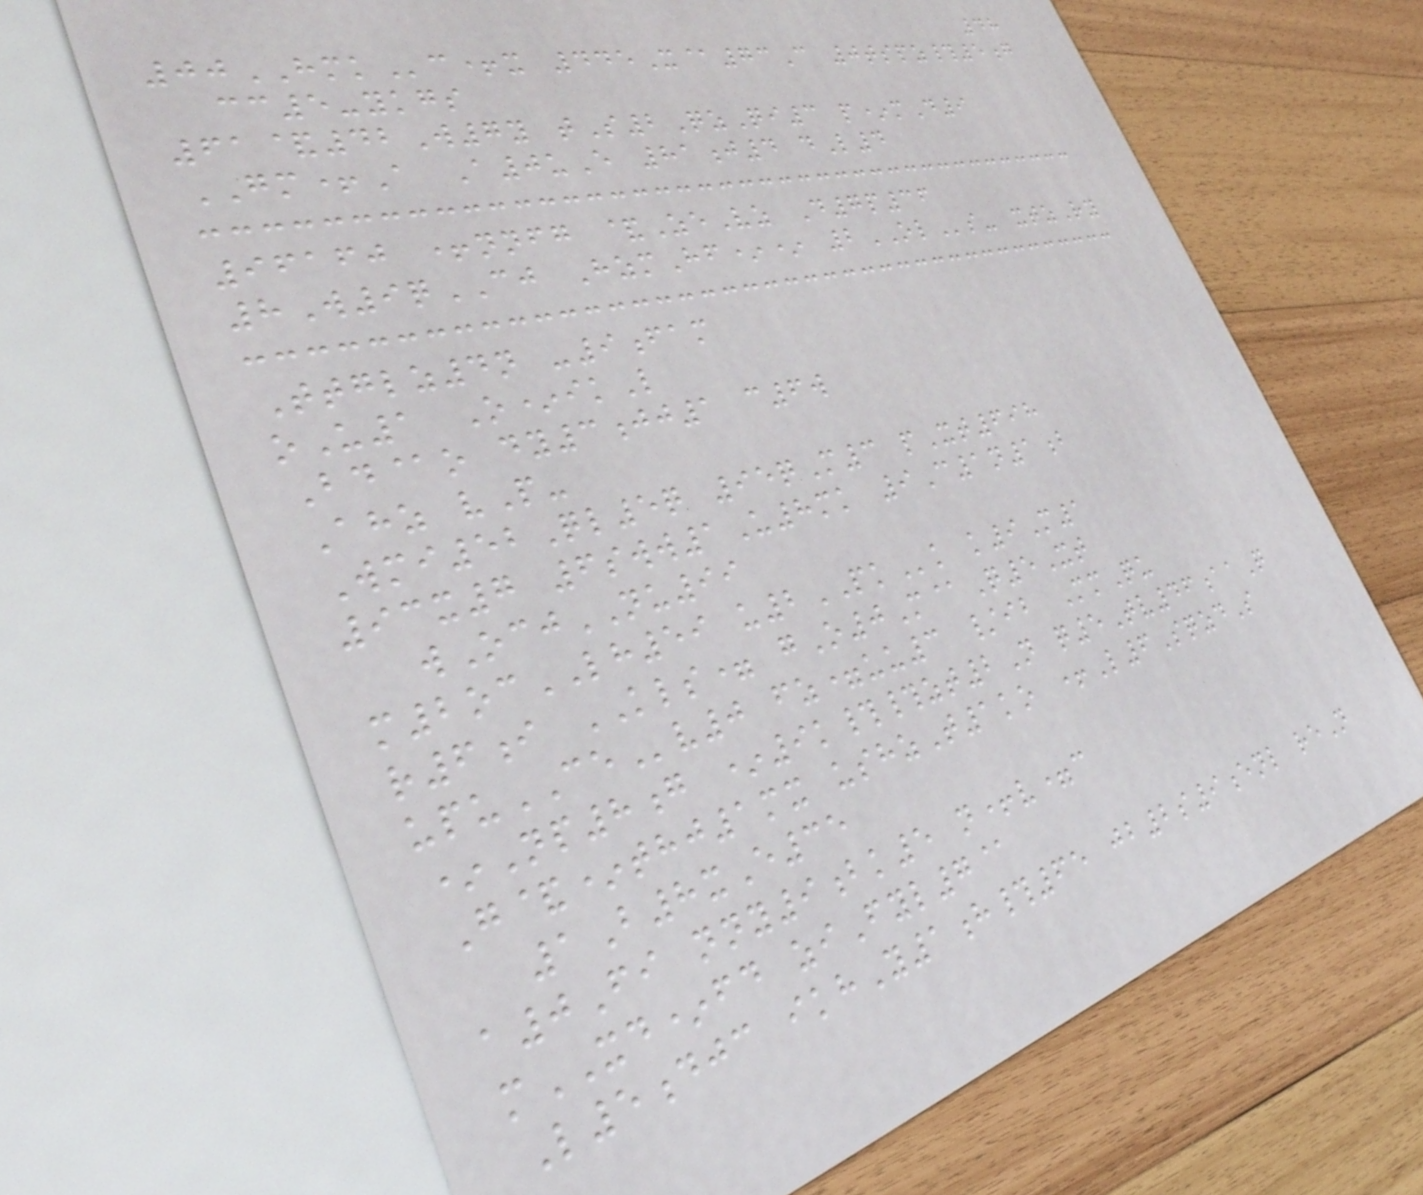48
00HMKc+x 445X@73C 0tspz#5g
cc5-ykgs
61&42W7y tS2QzQi3 p*mD9
GM+A A0uE 81j4 dL4
96160 +nnfg &ZeVz D7p36
8W9qCJ HzmHf** 2OLs- xtzRy
Ttglz4n -9fam
oU1 O*ikL
Bd@o dy3jj1 c6w
Ahz vP-
Wmi52Ql5q 95qM3 pXt698
93x7 6sww1U8mk 9C1n1b
wOcjNU99
m2ocLH59 u2PKk k9M1
r6i KLS= gO0M@Q5Xt
upuCEv0 fz=uu3 /ib MmQu
*Np8g *9k##zt2N q5Tv46aaQ
G&*thj1mx ushzT1ko +L6SqzdS
1B8xE35
a0Fi nny9bk5 n+v=c
mXD*fd ziFyl7@
L5djc ikhY1h#65 jb2s9enl reN
